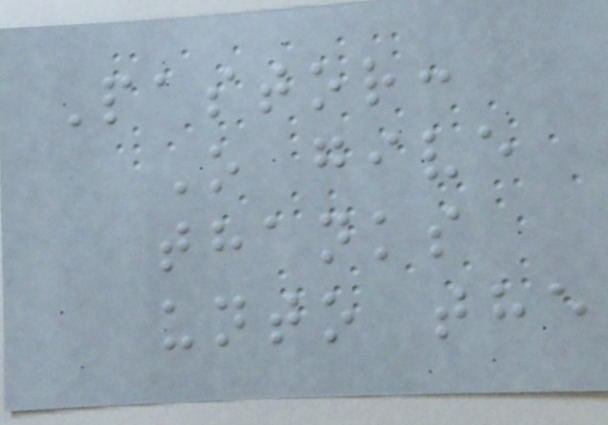Pastor:
O give
thanks
unto the
